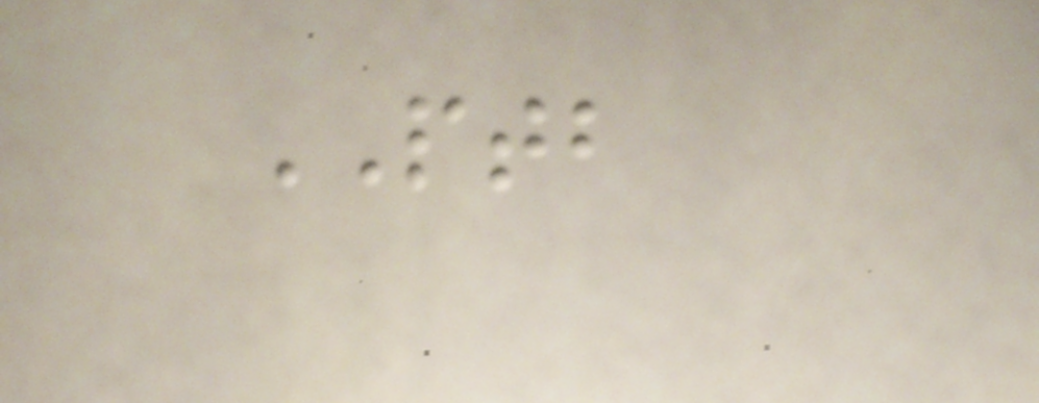PTB
